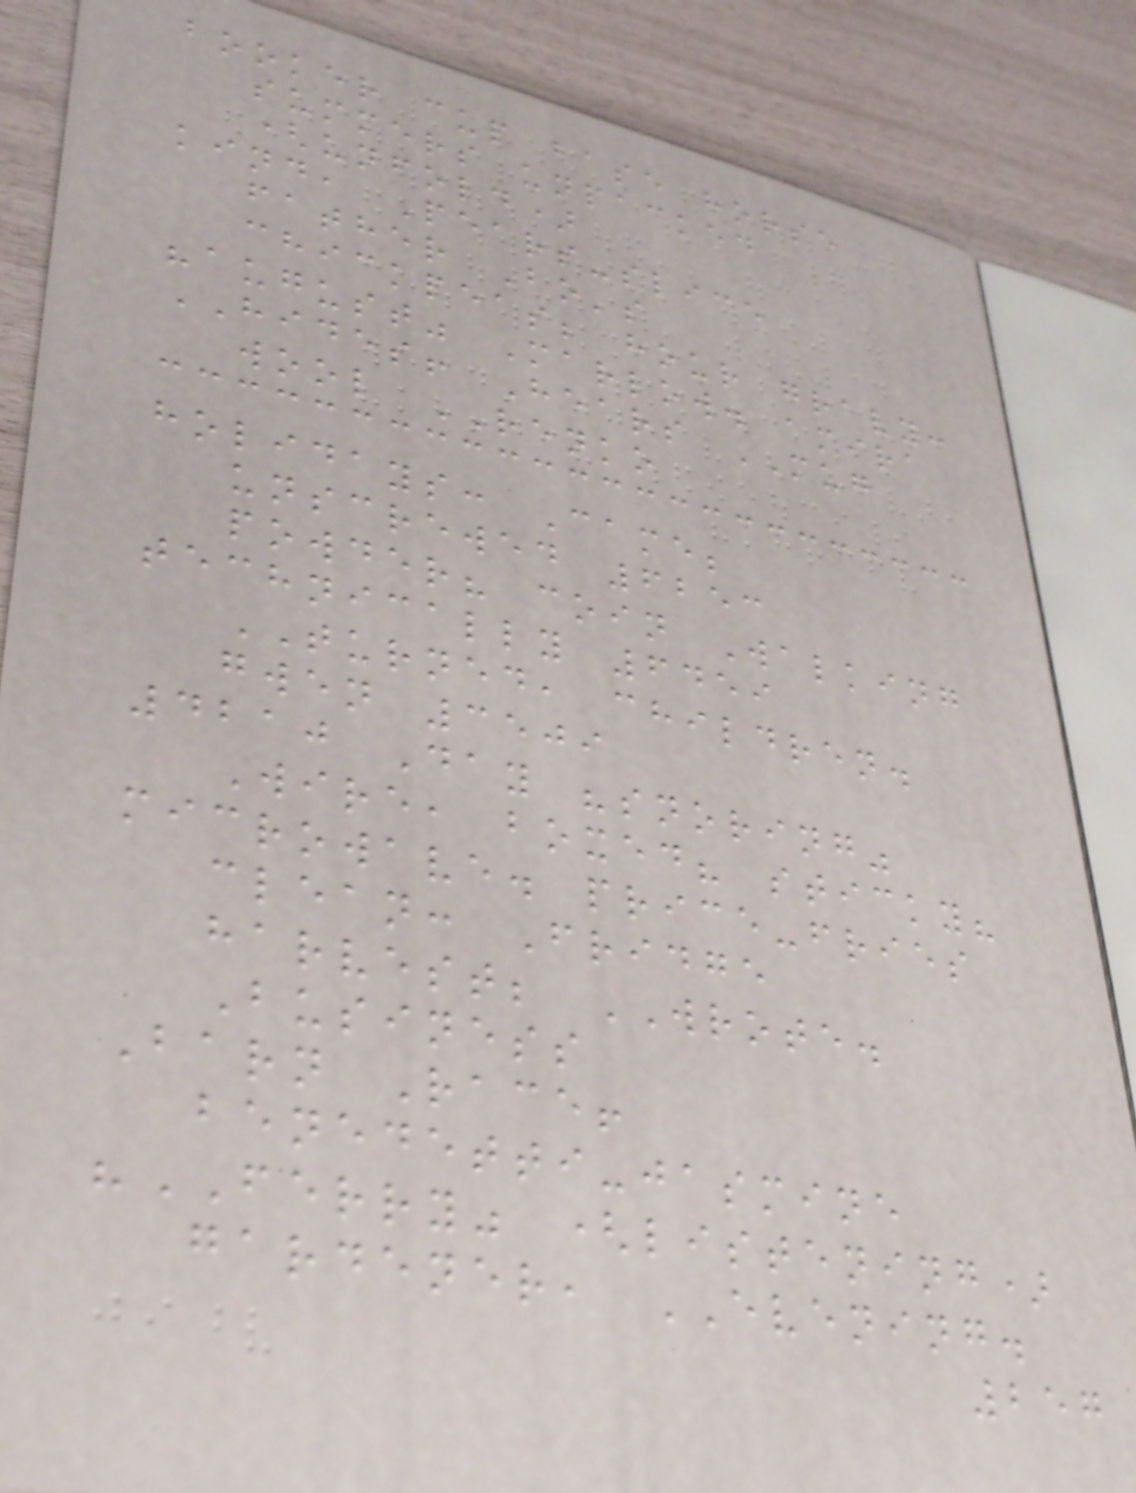booker cup base horse
summers unpacked
(unfold)
kind, Pears-slice
father Bo's
chickpeas; hour gravy:
"august" Marlow. amira
HIDES! Hears MUG
wool RENKO
holidays: Came;
unscrewed 6253
powder? coin Walking
technically 6459
TURNED, children.
gwen 3509
4210 Day "snoring"
Wire, boxed? sticky?
microwave. price-fries
clean: Fridge
harvest; WROTE.
Business
Barn Race!
benedetti-jasmine
"FERRY" (listening)
gardener, EVENING.
257
